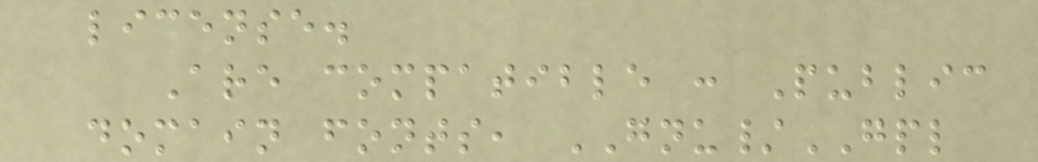license.
Are compatible : Public
domain fonts, GNU/GPL
